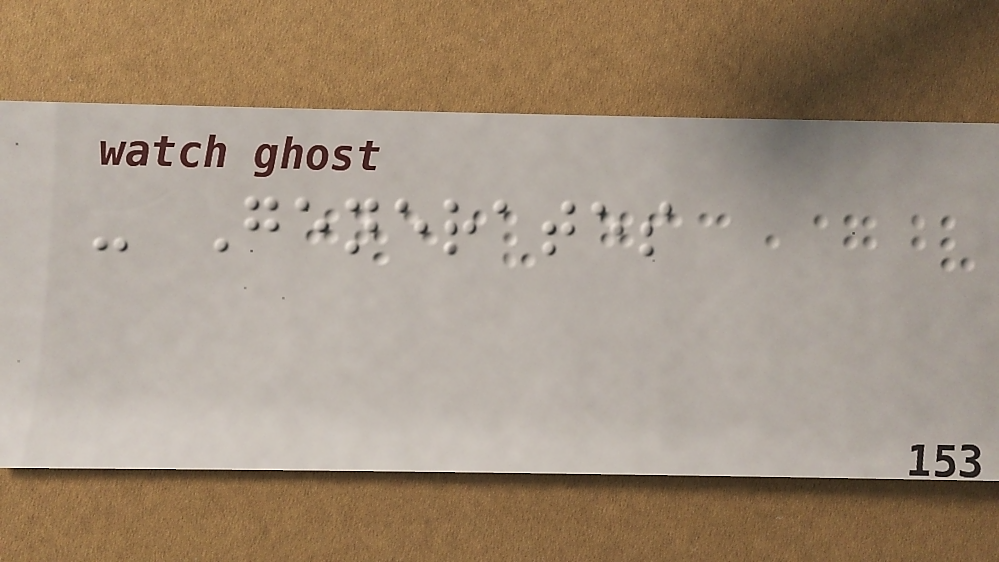- Generates
